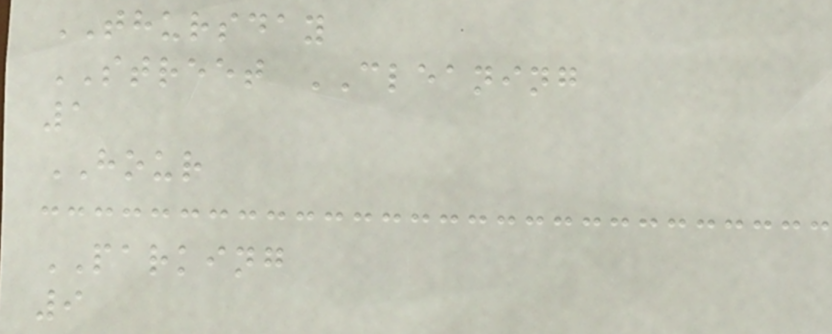THURSDAY
STREET CLEANING
1
HOUR
PARKING
9
